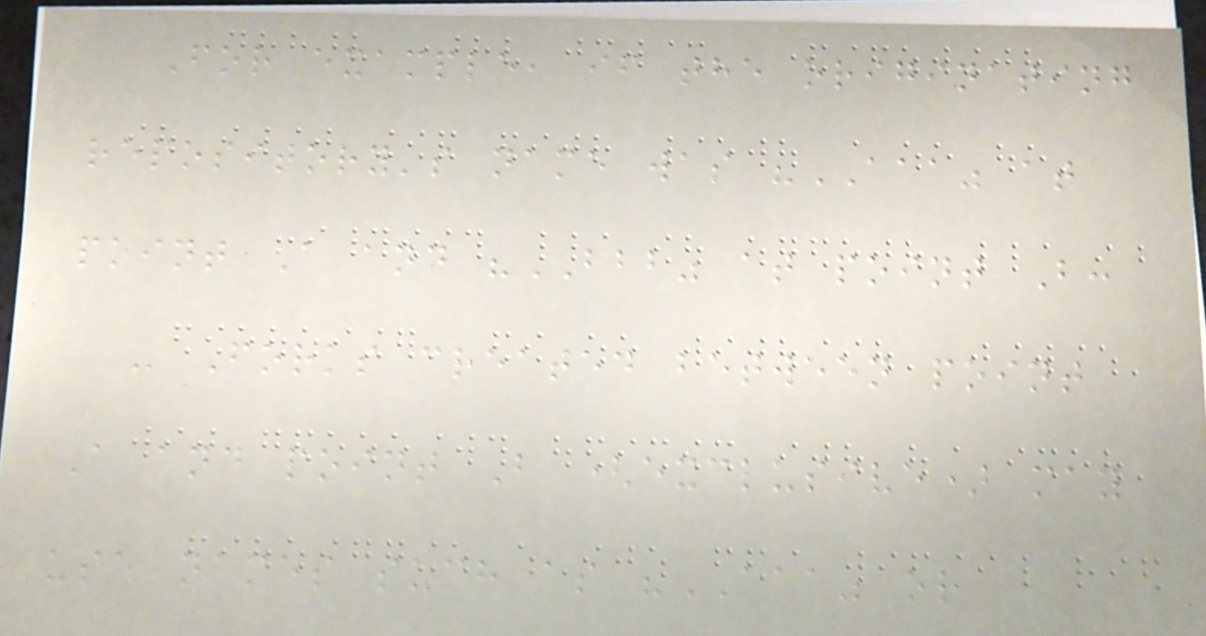For example, if the originating
repository's name was "AAA" at
point A and "BBB" at point B:
- Forks created between point
A and point B (exclusive) may
use names such as "AAA" or
